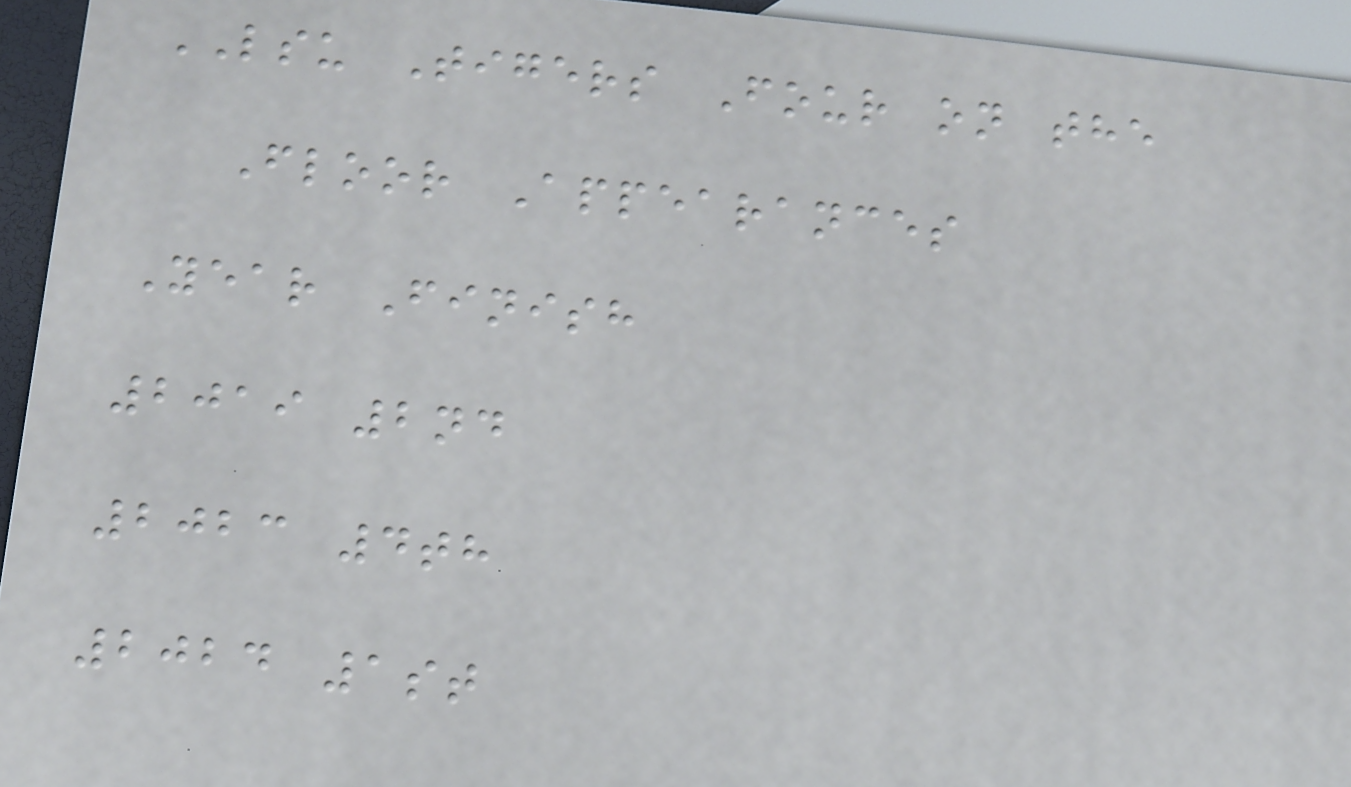LSU Tigers Four on the
Floor Appearances
Year Finish
2019 2nd
2023 4th
2024 1st
